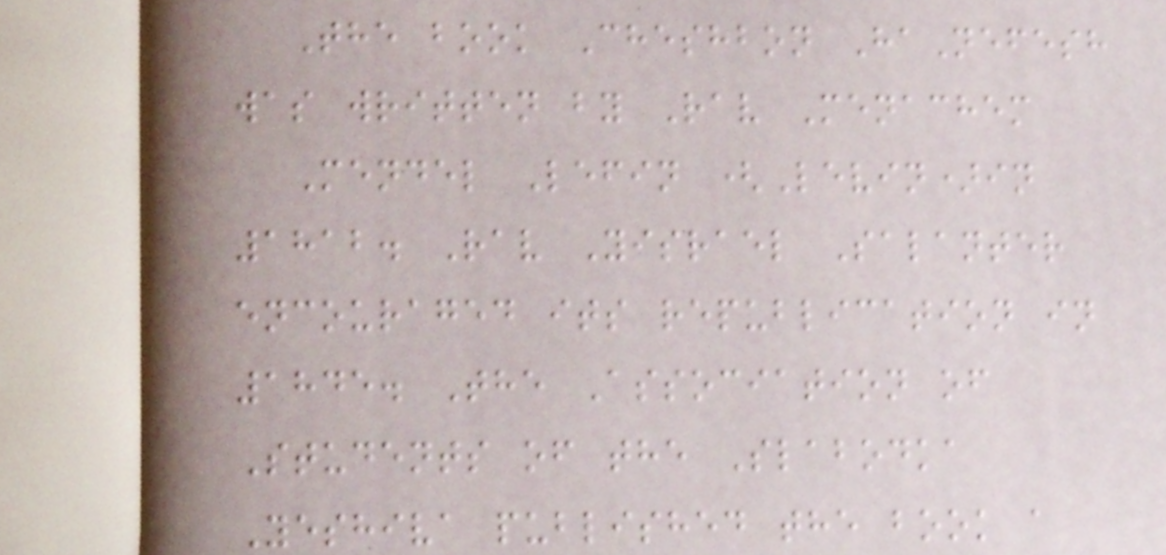The book Cheshbon HaNefesh
was written by Rav Menachem
Mendel Lefin (Levin)in
1812. Rav Yisrael Salanter
encouraged its republication in
1845. The Association of
Students of the Slabodka
Yeshiva published the book a
